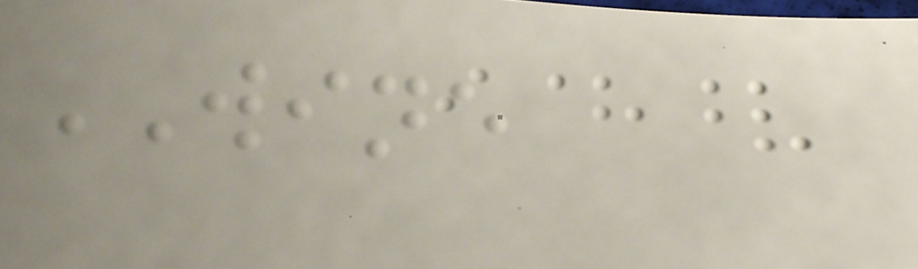WINE
